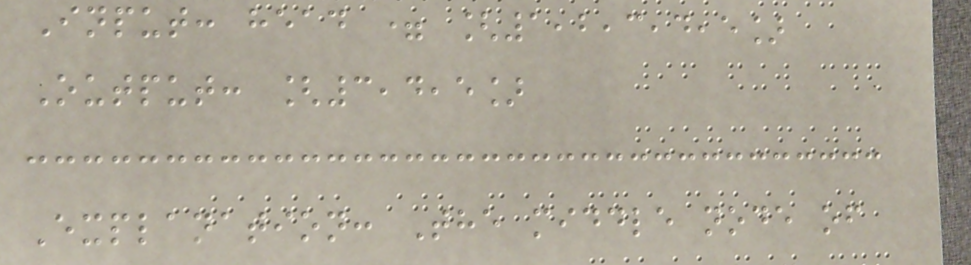Input: head = [1,2,3,4,5]
Output: [3,4,5]
Explanation: The middle node of
